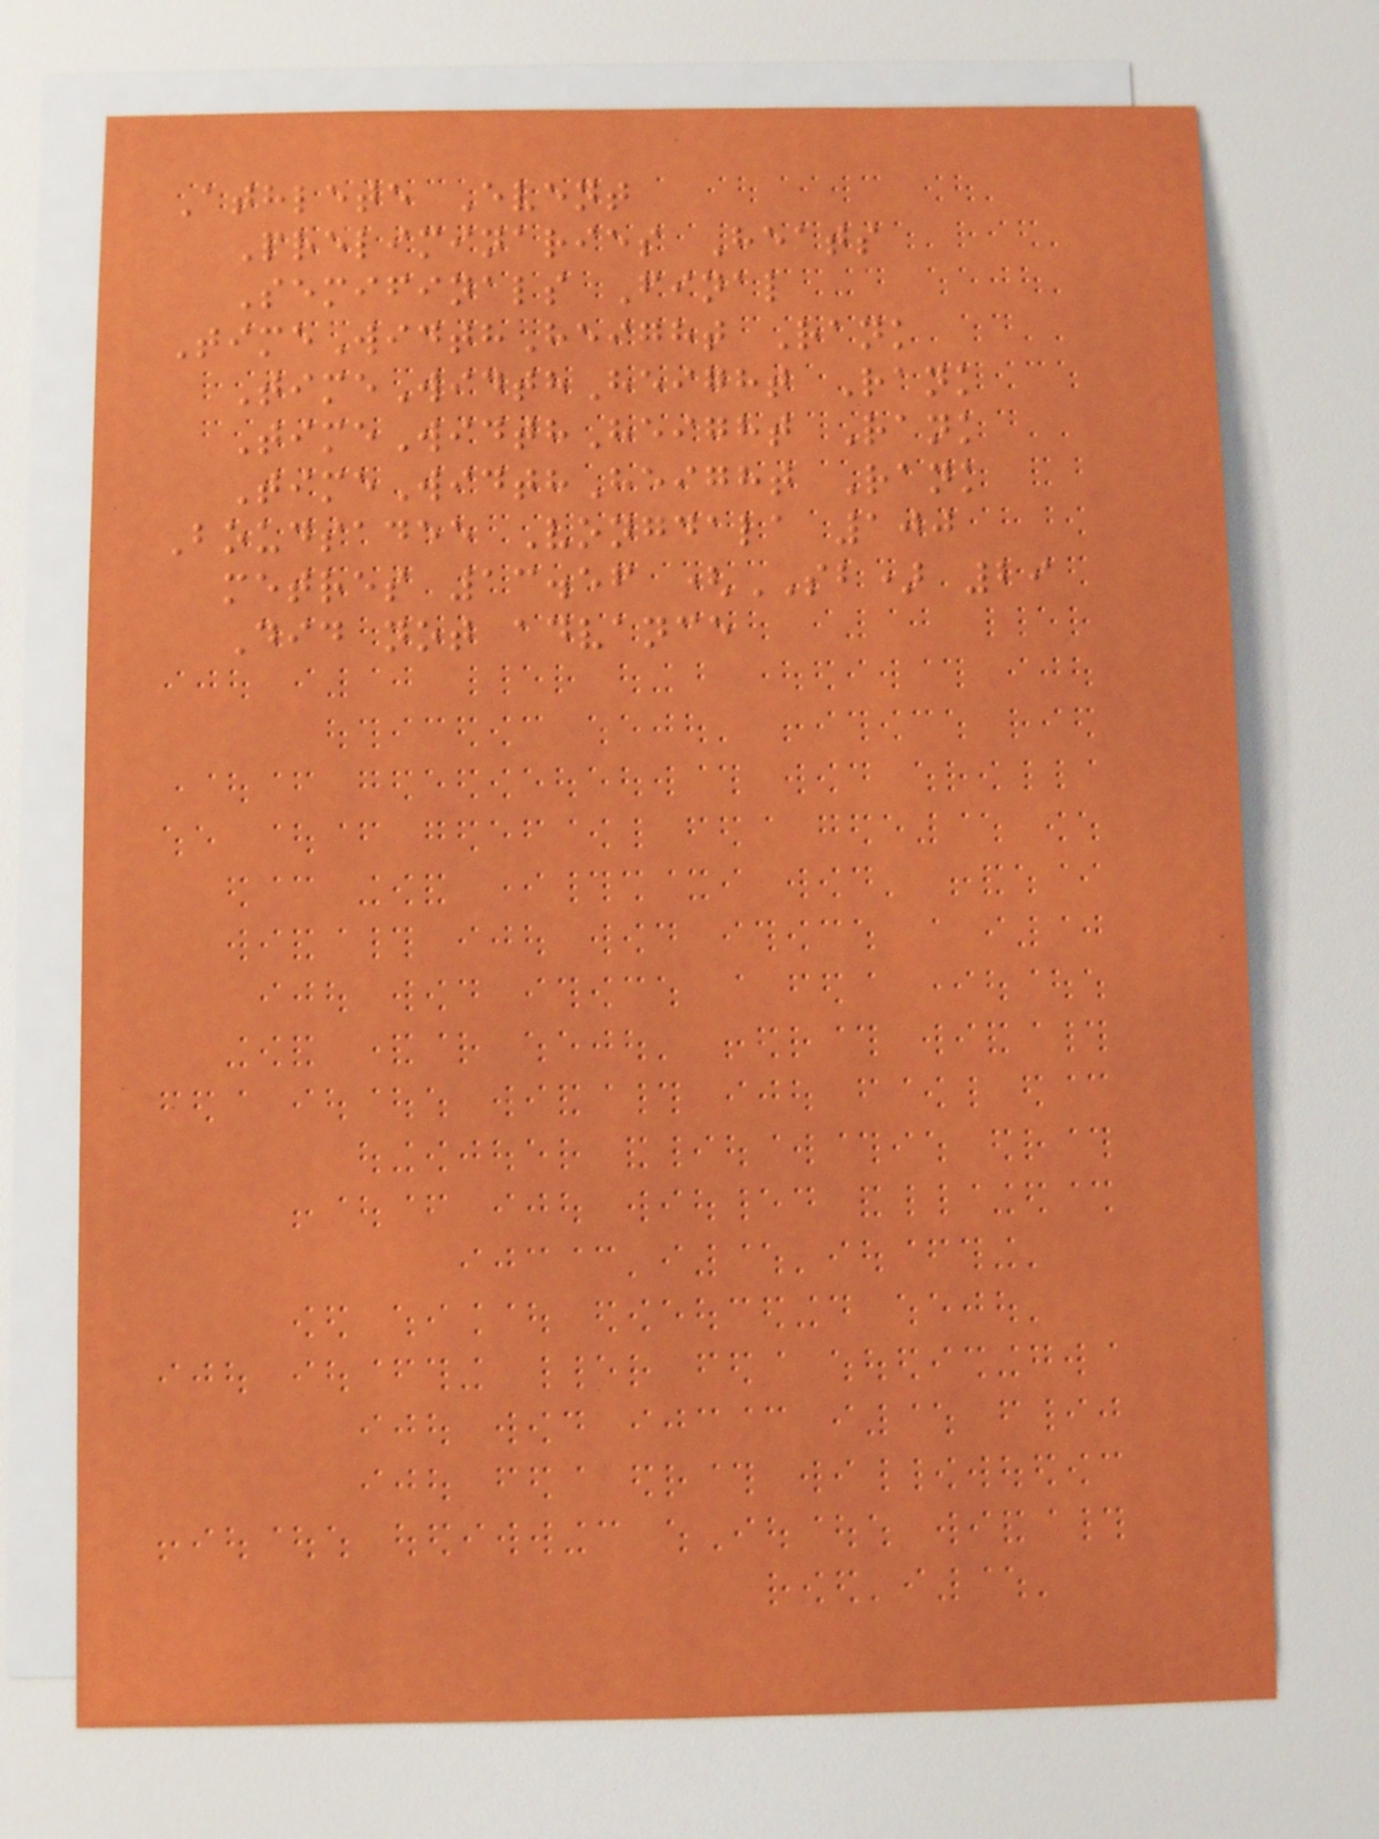Athlete Event
Preliminaries Heats
Semifinals Final
TimeWidthHeight Rank
TimeWidthHeight Rank
TimeWidthHeight Rank
TimeWidthHeight Rank
Boudsadee Vongdala 100
metres 13.56 (SB) 29
Did not advance
